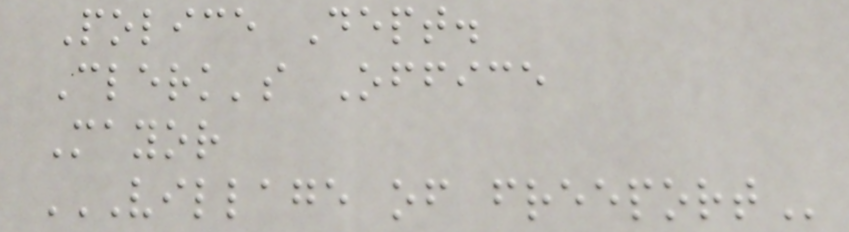Police Dept.
Clerk's Office
Mayor
VILLAGE OF FREEPORT
